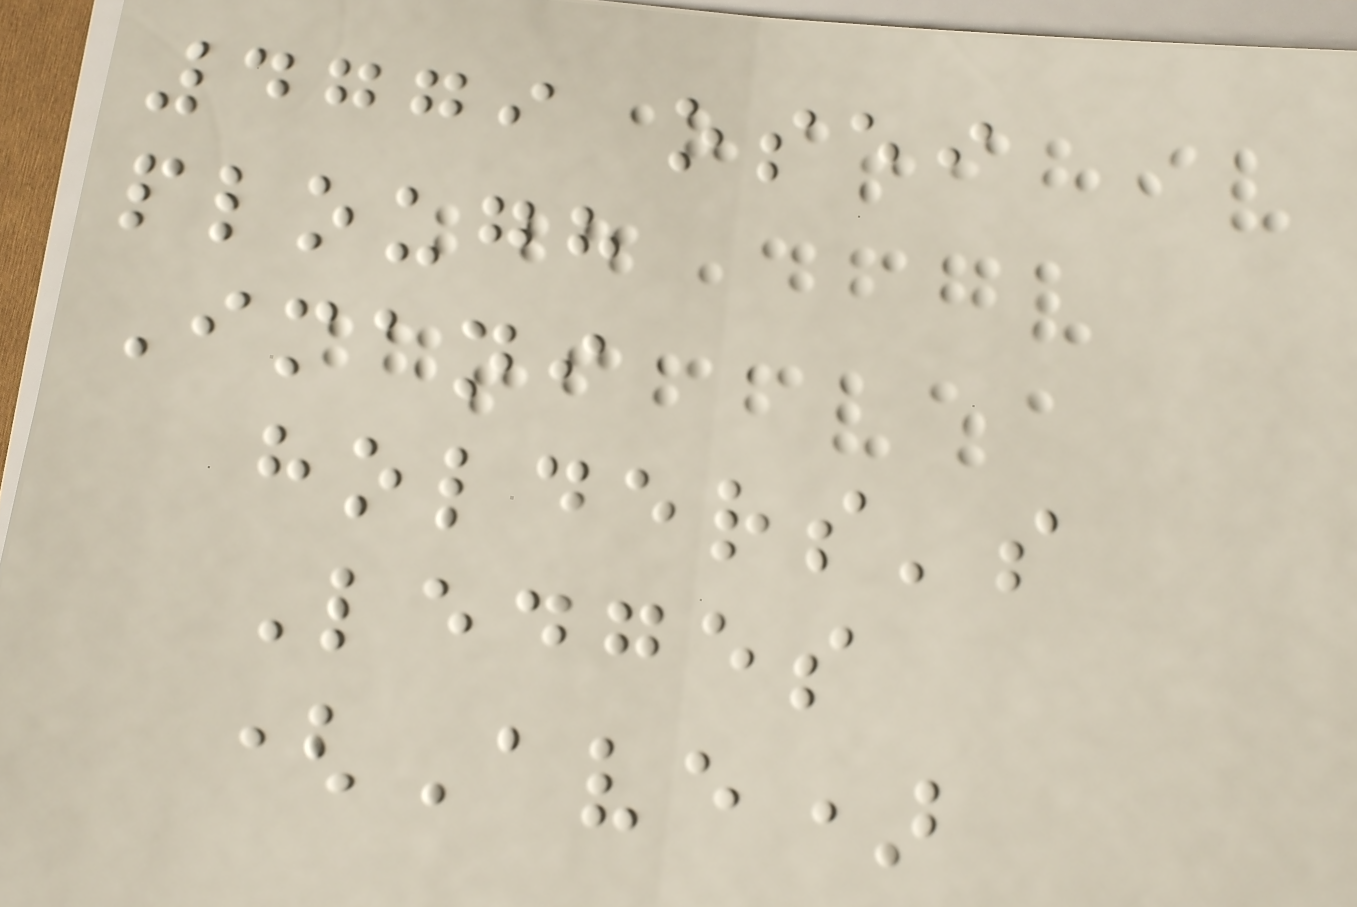4779 osei
plough
Imani
holders's
Ledges
(Ave)
